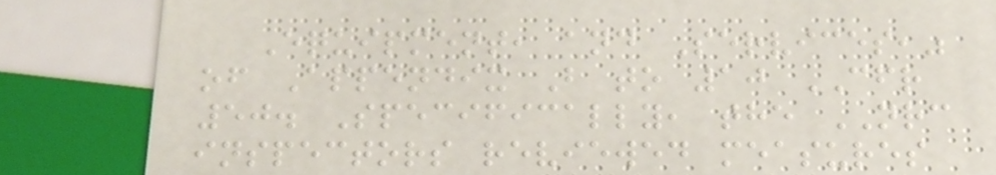Equipment, and Services,"
of Appendix B to 10 CFR
50. Specifically, the NRC
inspectors reviewed measures
